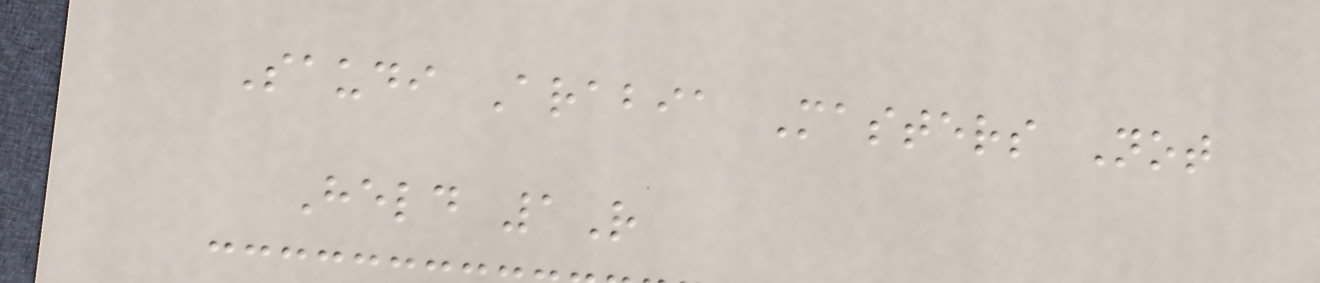Saudi Arabia Masters Not
Held 1R
